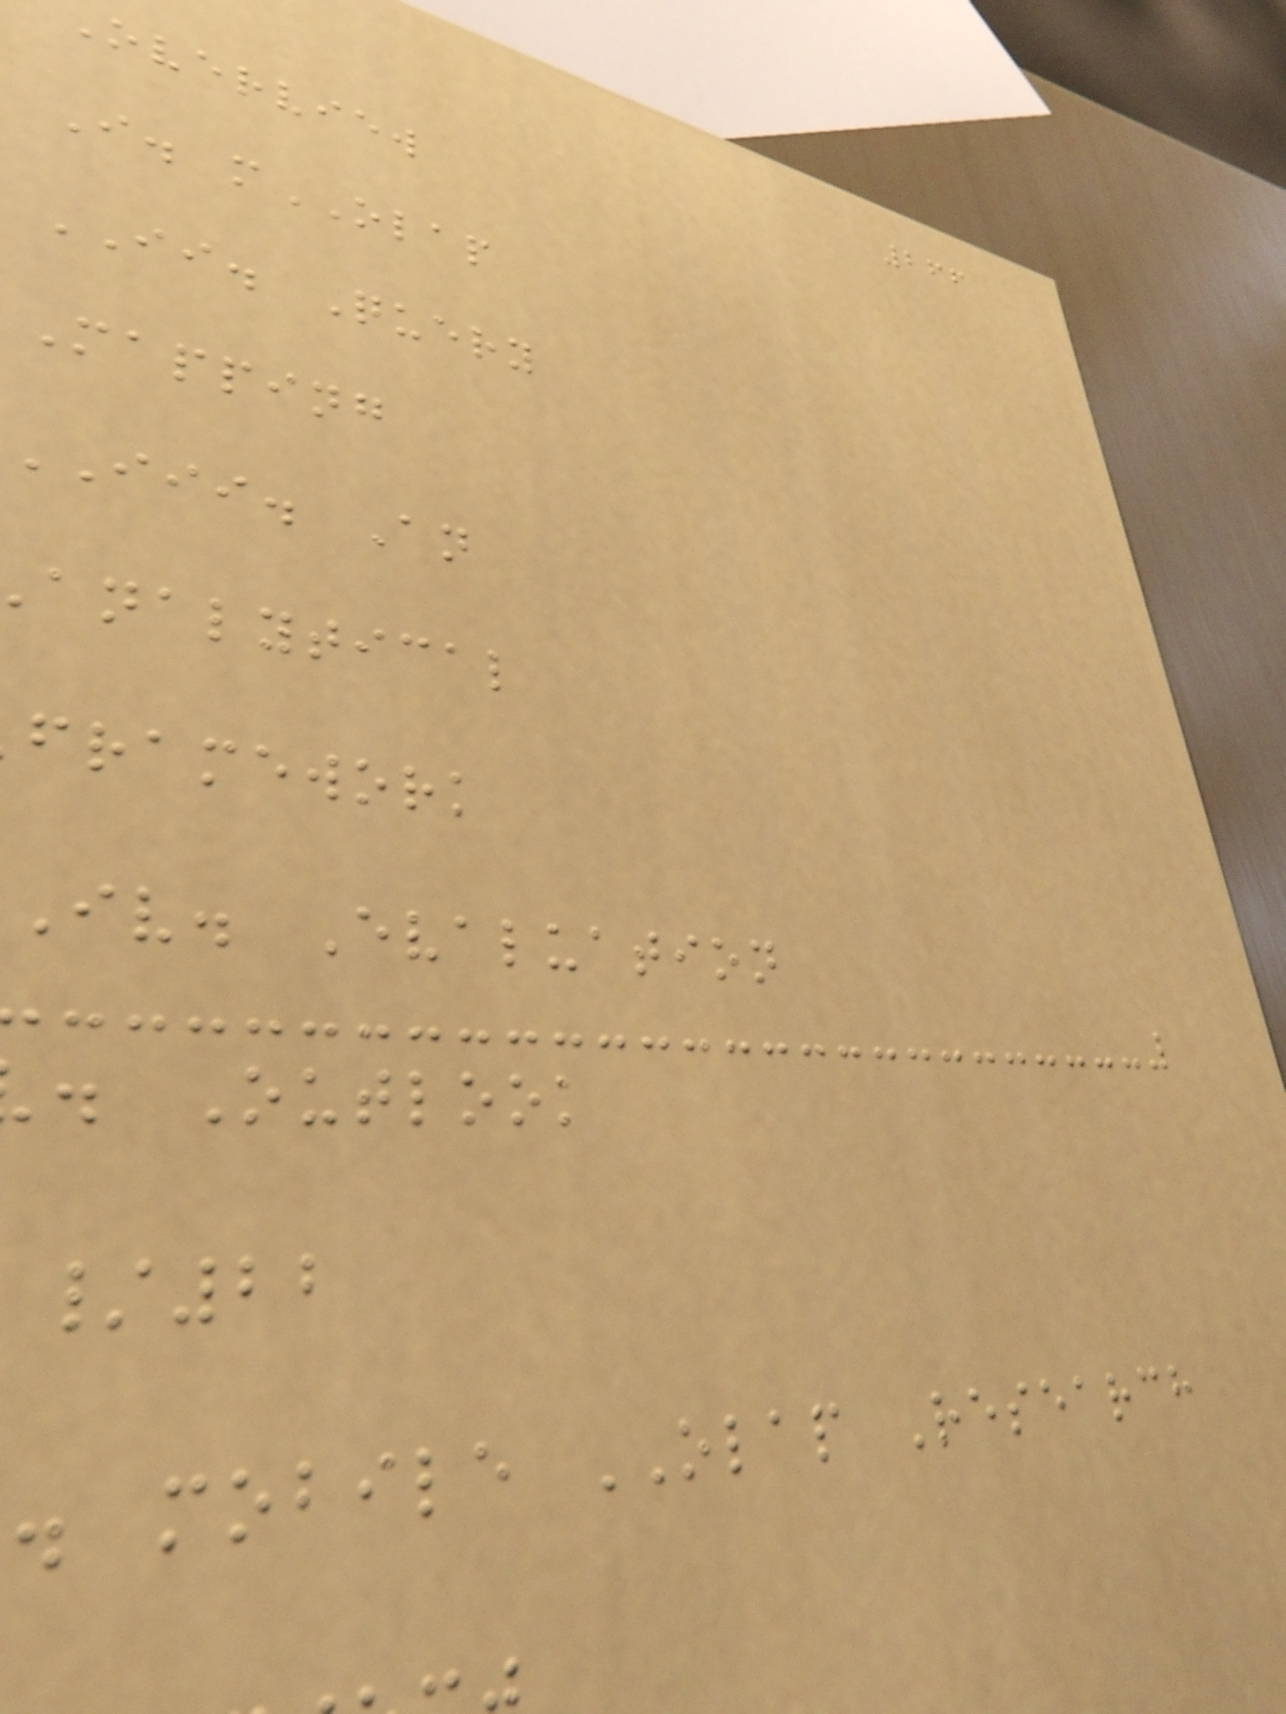266
overview
I. mOLAP
II. Query
Mapping
III. An
analytical
framework
iv. Evaluation
. Outlook
/22
. mobile OLAP Research
